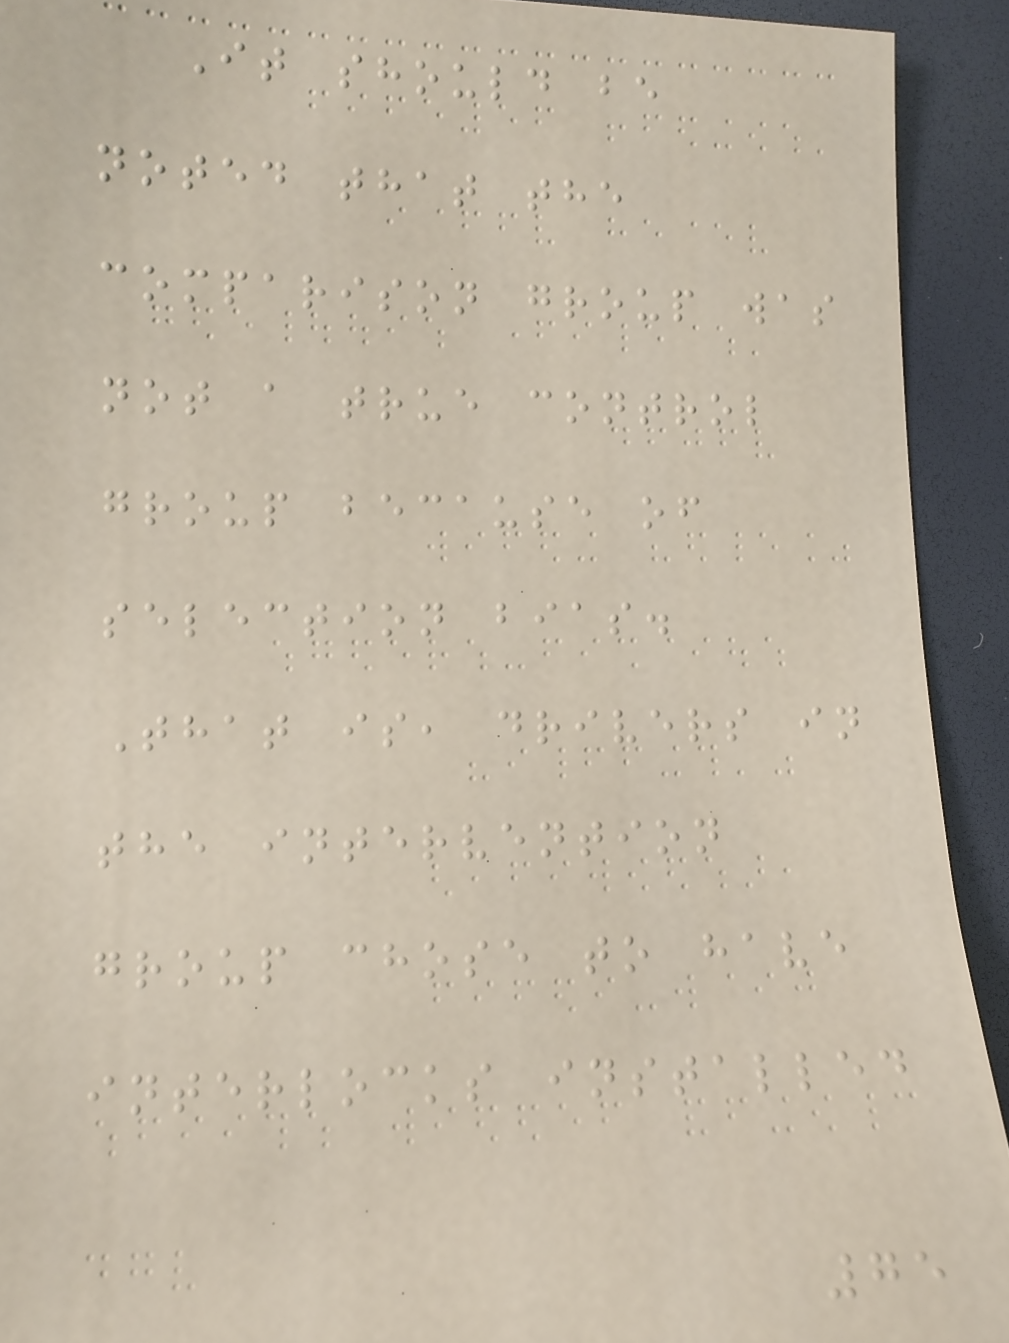It should be
noted that the
comparison group was
not a true control
group because of
selection bias.
That is, drivers in
the intervention
group chose to have
interlocks installed
75
